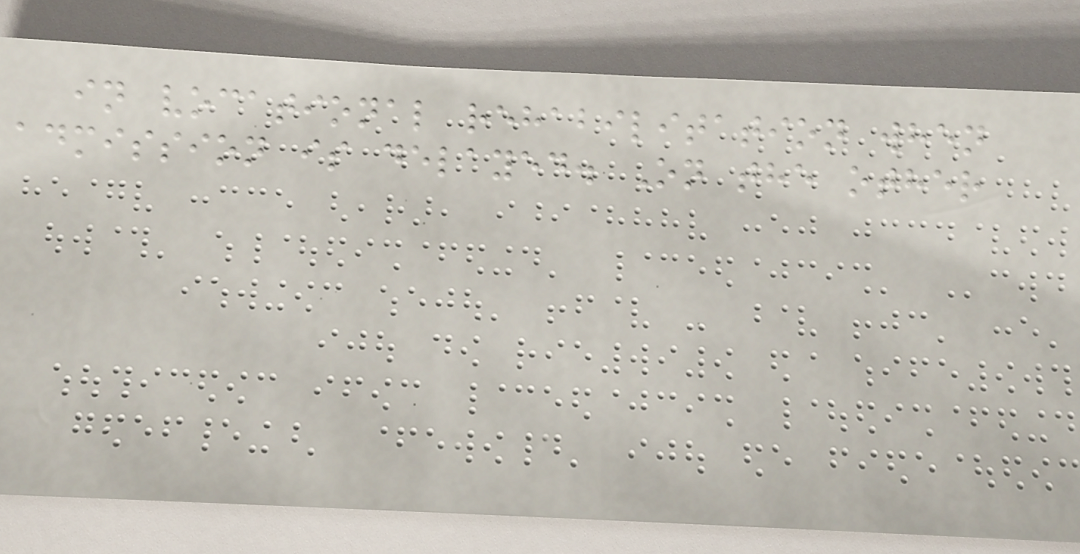in vocational rehabilitation when
admission is delayed. On the other
